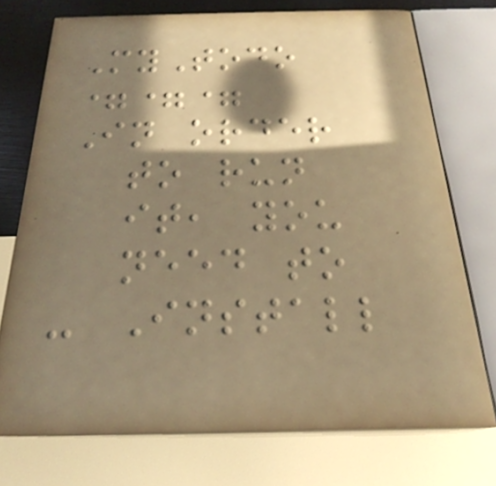MyTodo
===
In order
to run
it, you
need to
- Install
